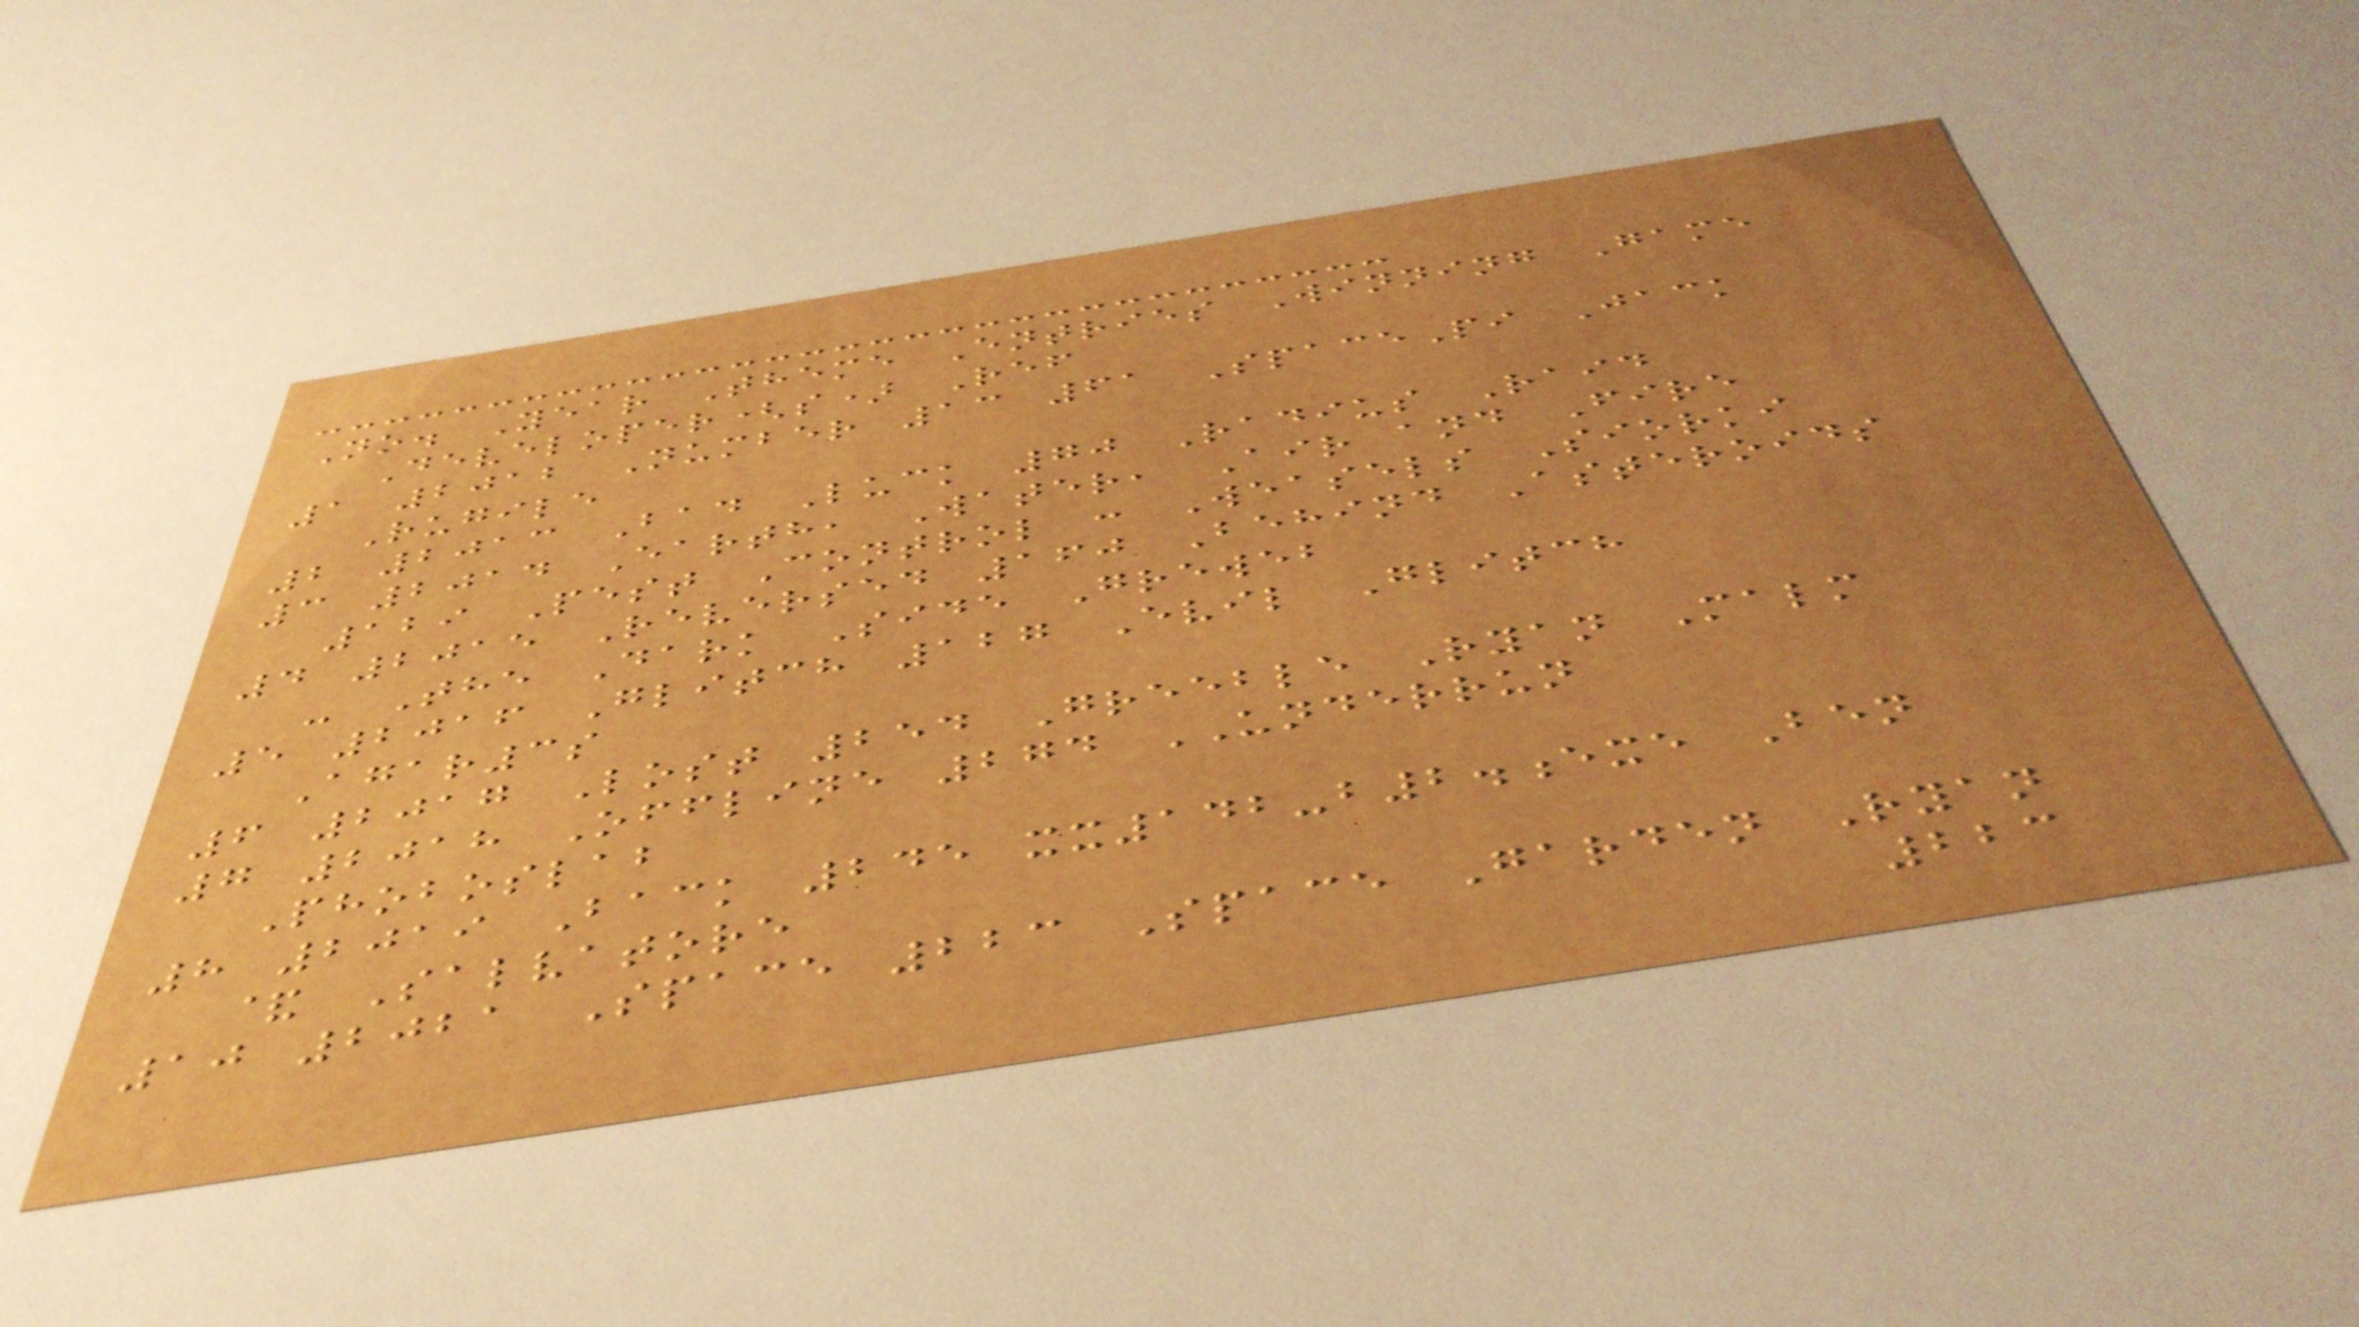No. Year Theme Entries Winning Game
Developer(s) Ref
1 2012 Number 13 61 SpacePi Jack
Rugile
2 2013 Bad Luck 70 Radius Raid
3 2014 Earth, Water, Air and Fire
129 Pest Control : Weasels Siorki
4 2015 Reversed 160 Behind Asteroids
- The Dark Side Greweb
5 2016 Glitch 127 Evil Glitch
Agar3s
6 2017 Lost 254 Greeble Ryan Malm
7 2018 Offline 274 UNDERRUN
Phoboslab
8 2019 Back 245 xx142-b2.exe Ben
& Salvatore
10 2021 Space 223 Space Garden Ryan
223
